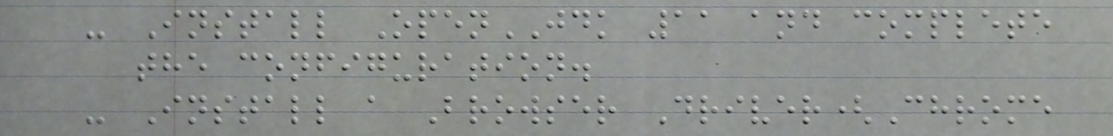- Install OpenJDK 11 and complete
the configuration.
- Install a Browser Driver(Chrome
